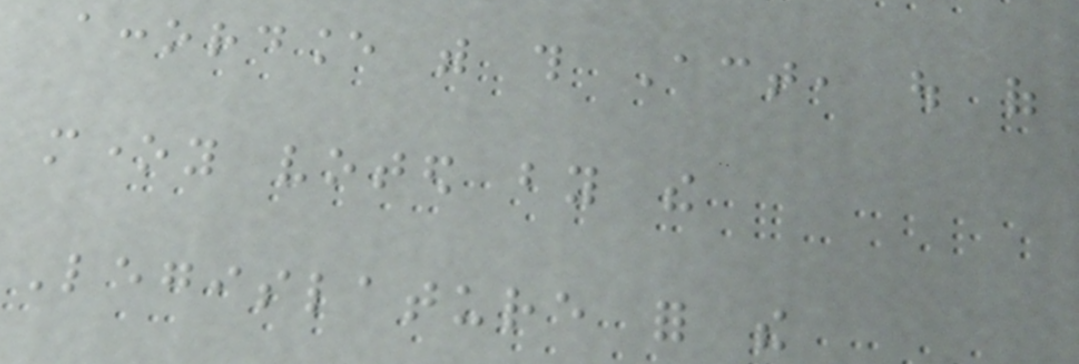accordance with this Act, out of
money voted by the
Legislature for the
